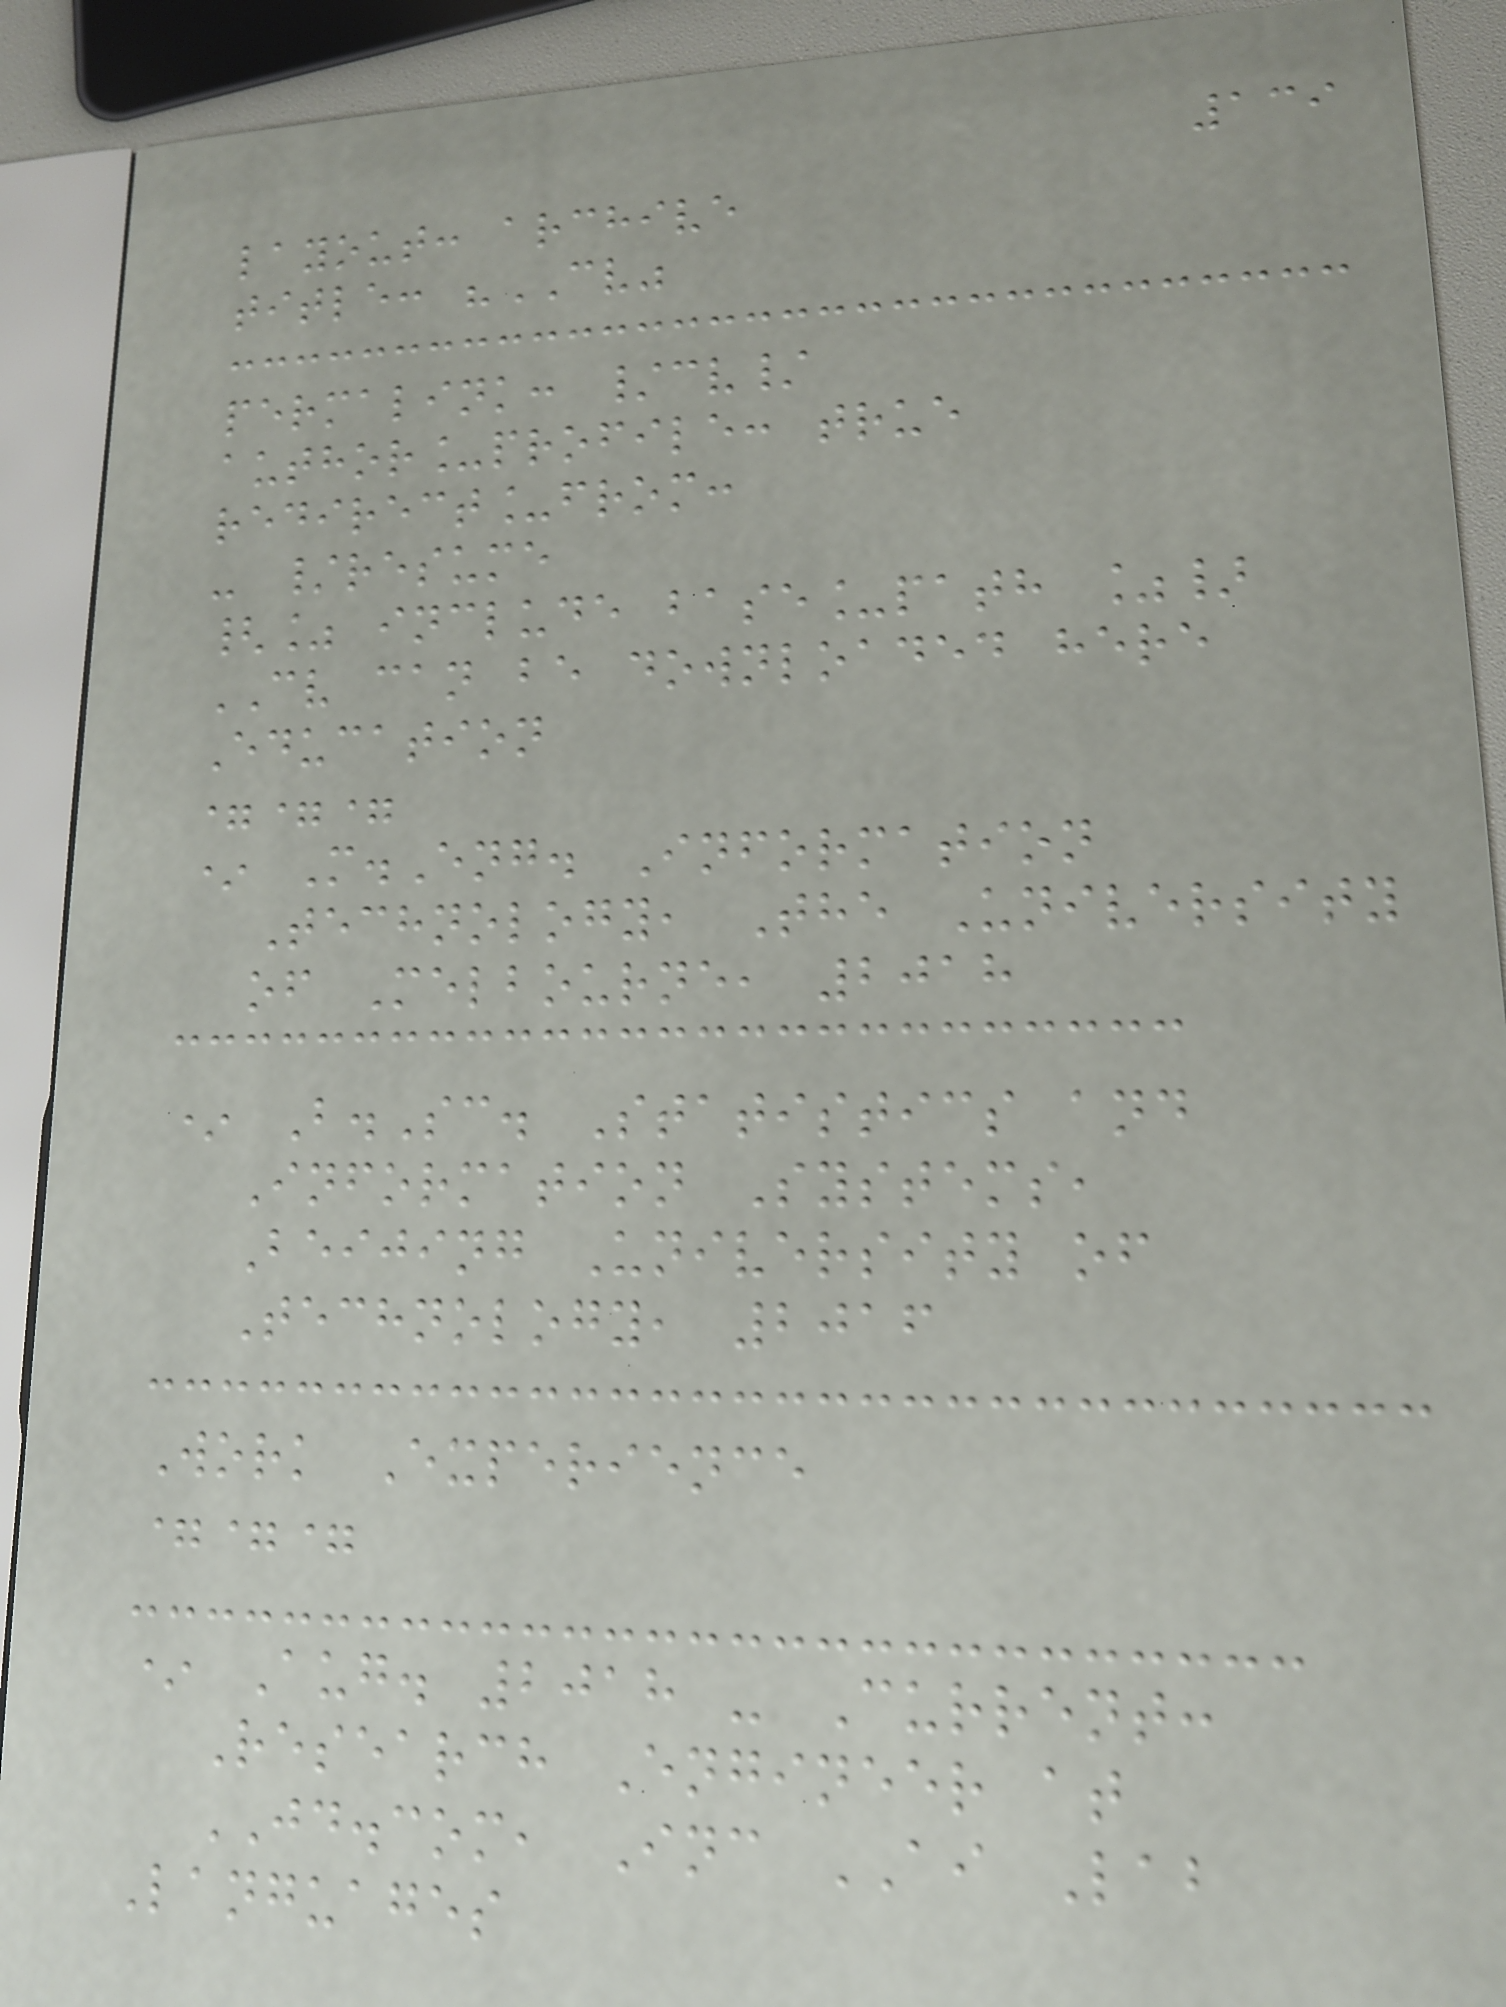139
layout: archive
title: "CV"
permalink: /cv/
author_profile: true
redirect_from:
- /resume
{% include base_path %}
CV can be downloaded here
Education
===
* M.Eng. Information
Technology, The University
of Melbourne, 2018
* B.Sc. Statistics and
Information Systems,
Beijing University of
Technology, 2016
Work Experience
===
* Aug. 2018 - Current:
Research Engineer at
JD.com, Inc AI Lab
Languages
